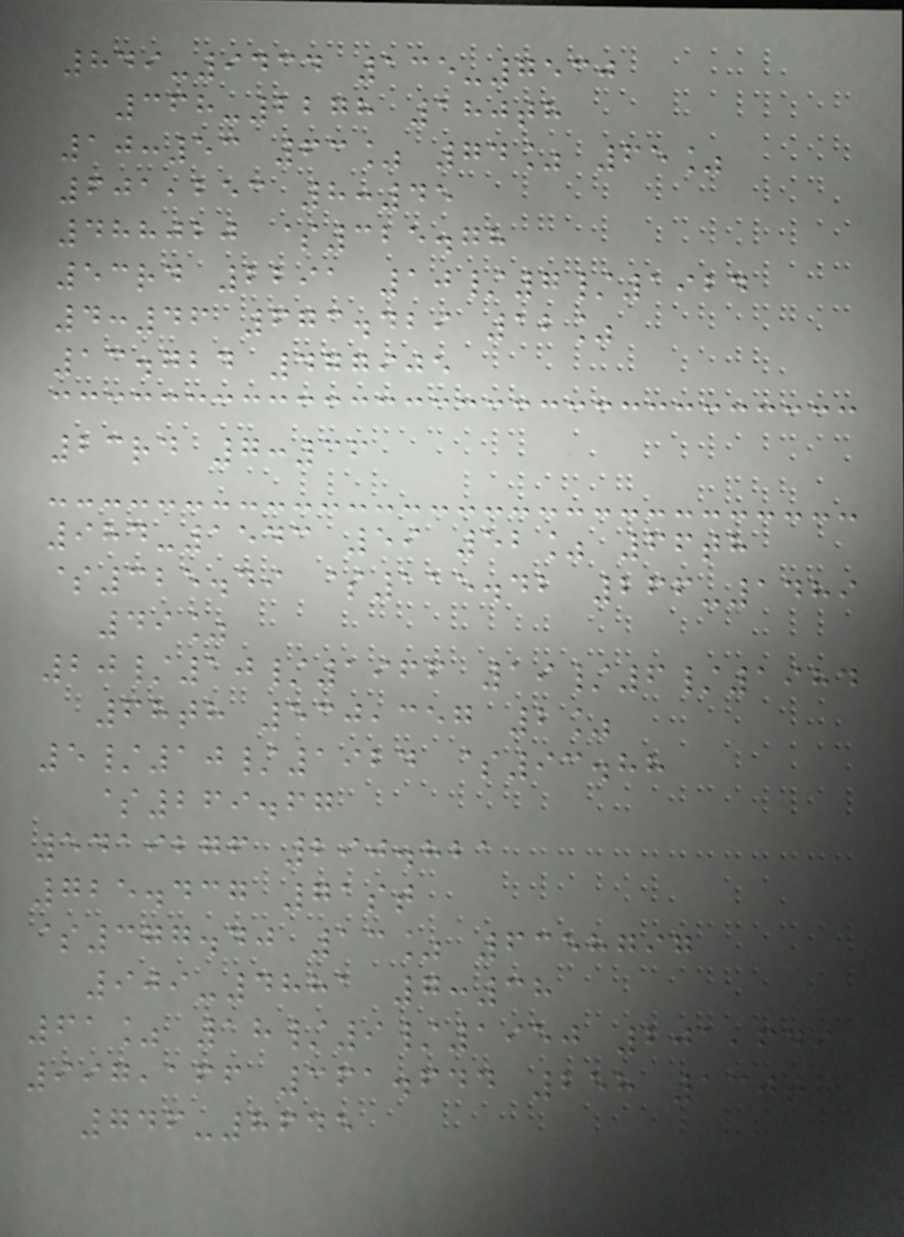849-9434 135-7530
368-2278 180th
10:53 63% 74% 65%
601,253 8:45
488020 $325.78
53rd 2291 10/7/1924
4:46 673.429 12%
13.724 477905
23rd 7:36
984-1543 59 52% 66th
$325.49 $115.42 266-1489
49%
20/10/1966 19/6/1984
68th 530,357 2%
5/10/1924 $93.88
$269.67
5419276 290.821
725.437 71st
$377.40 13% 6358797
909-4881 7:38
61% 18/9/1950 201,649
997,166 361.644 258 130th
746-8645
